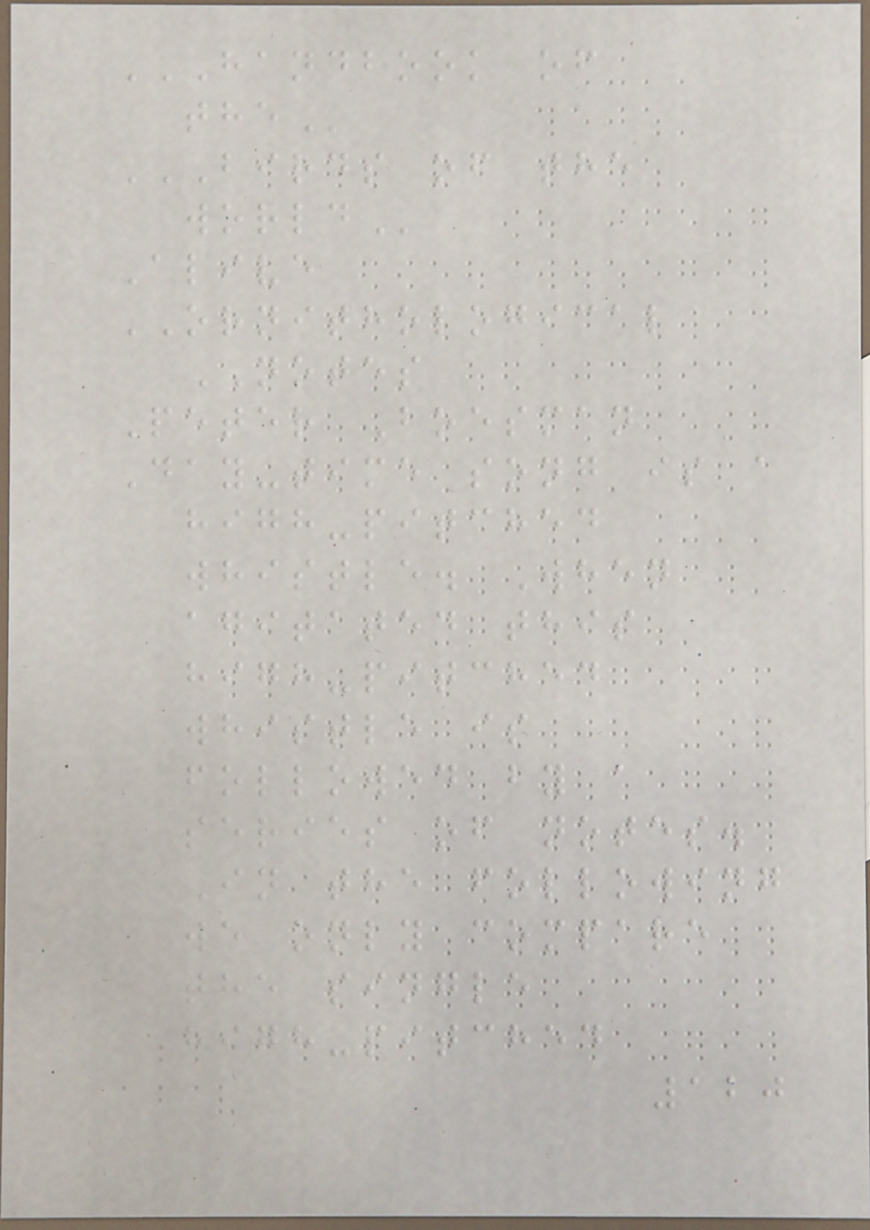HANDBOOK OF
THE
BIRDS OF THE
WORLD
Alive
ORNITHOLOGICAL
NOTES
Peter Boesman
Day-time song is a
high-pitched
whistle. When
agitated this
high-pitched
whistle is
followed by a
series of notes.
In the following
we only compare
the single
high-pitched
120
